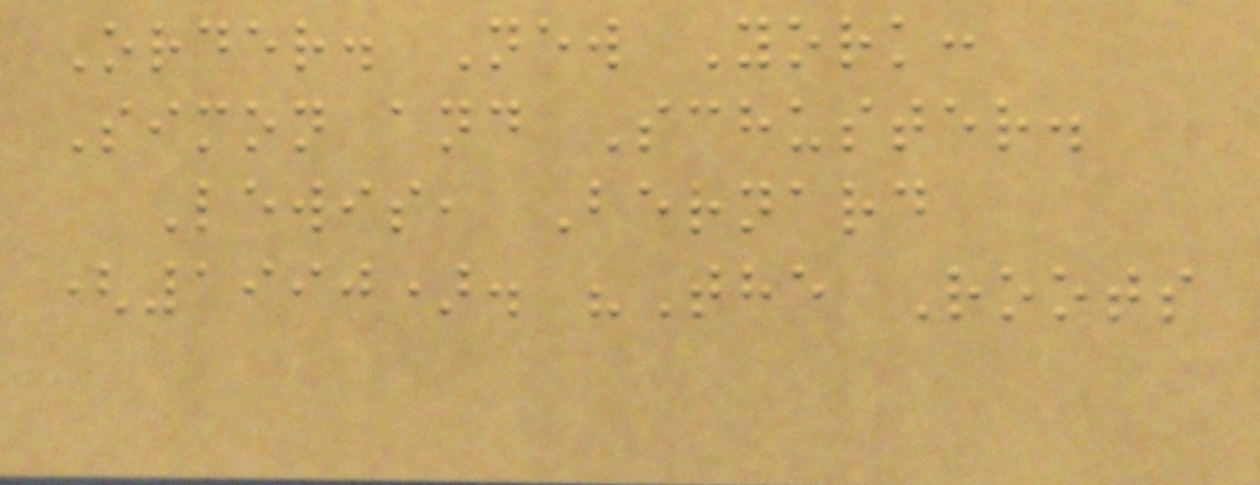Order. New York:
Simon and Schuster.
Lewis, Bernard
(1990). "The Roots
